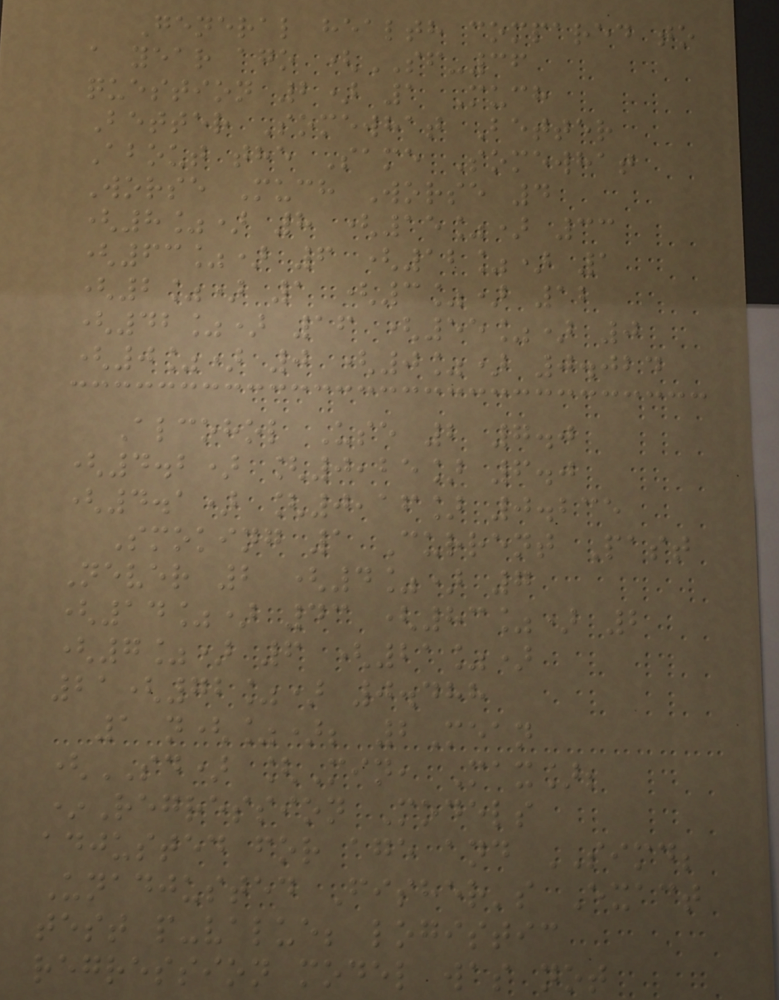General health compared to
a year ago (SF-36
question 2) 1 Much
Better Somewhat Better
About the Same Somewhat
Worse Much Worse 4
(8%) 8 (15%) 33
(63%) 6 (12%) 1
(2%) 1 (3%) 12
(42%) 16 (55%) 0
(0%) 0 (0%) 0.024
Alcohol Use 2 7.0
(4.2) [0,25] 6.0
(4.1) [0,16] 0.235
Smoking 1 Current Past
Never 2 (4%) 7
(14%) 43 (83%) 2
(7%) 6 (21%)
21(72%) 0.488
1 n(%); 2Mean
(SD) [Min, Max];
*Regression Models
adjusted for age and SIMD;
Unadjusted Fisher's Exact
test p-value; logistic
regression model was not
